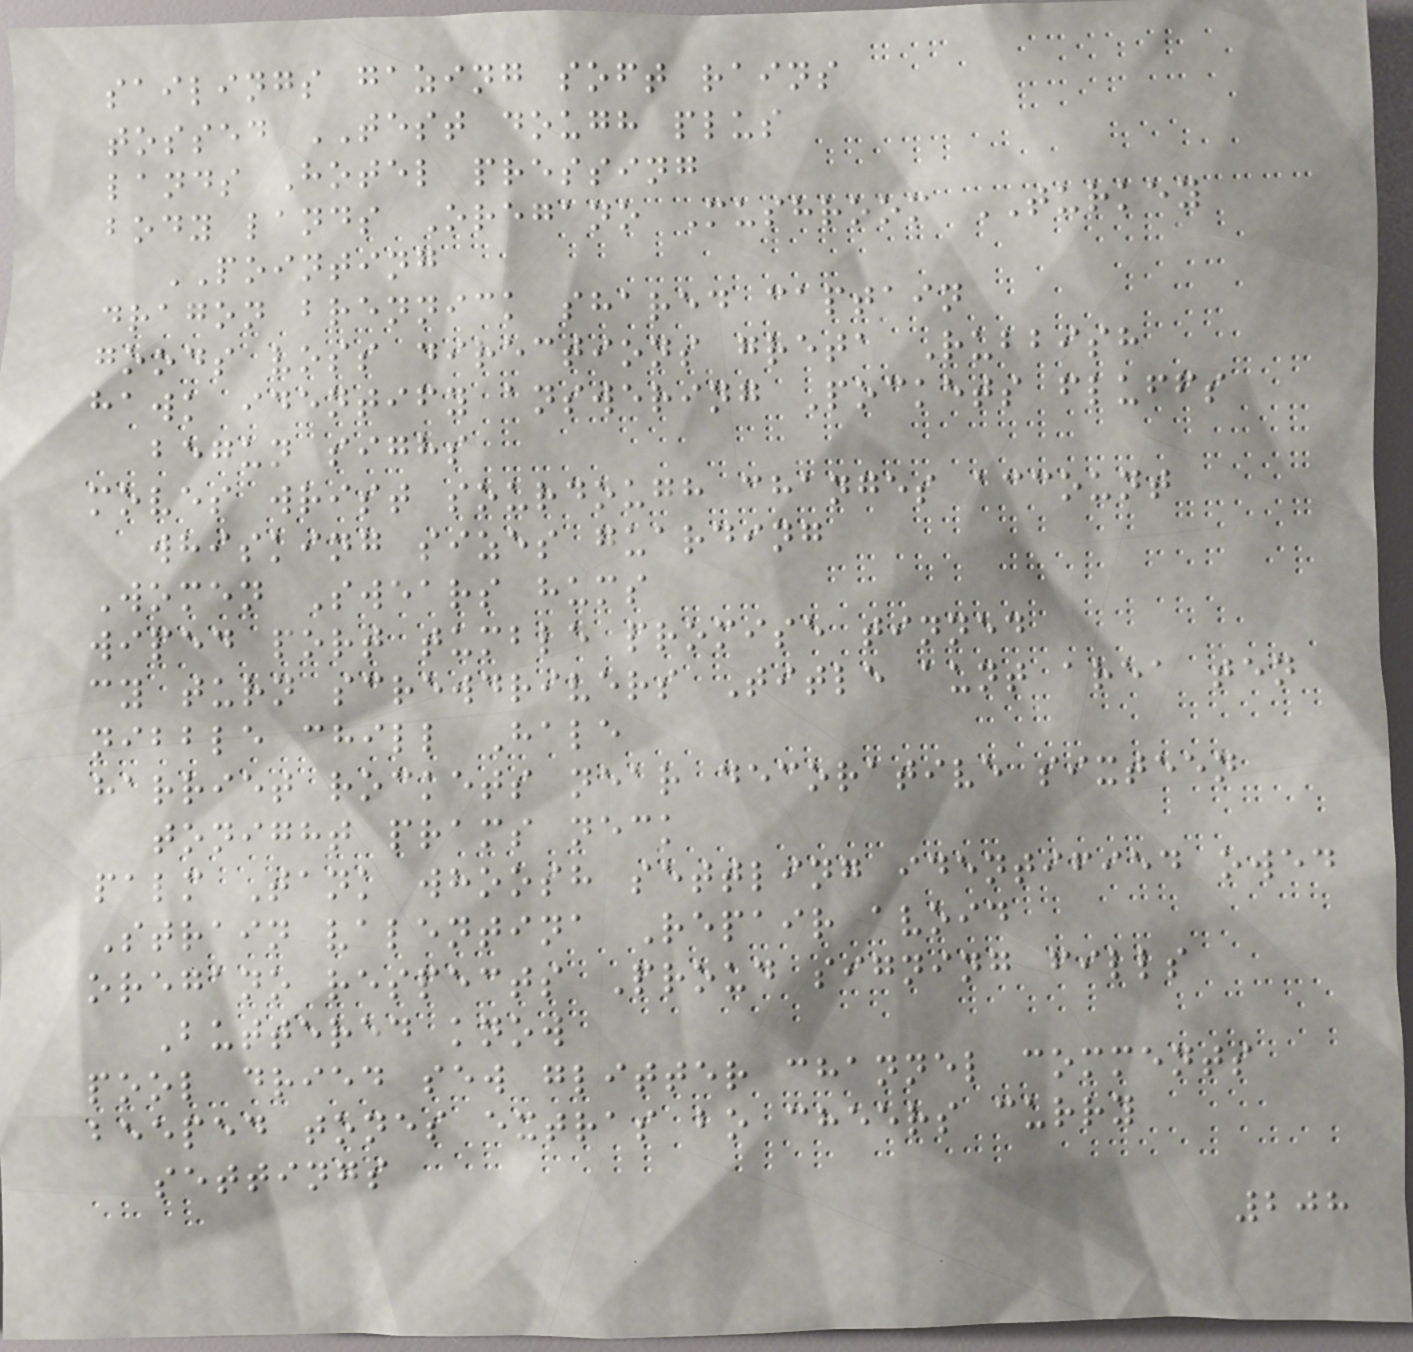sailings gazing soft rains
tossed TEST dough plus
lands Hotel pressing
body lands Oregano Mushroom TURKEY
POINTING
dragon brennick shared captain
goods voss directions greta Rubbish
hawk identify answering Pockets fluffs
begun sighs
moves wrist sourdough changes account
whisking sizes guarding
Women Swears hums
wiped port tumble promise tinned
cy turn screwdrivers Title aunt area ten
nibble chill Hale
harriet rockets near decorative sixteen
tonight prams neck
palm Tank whoosh settling identified owed
Strain valentina Repair avoid
oregano respects Proud signing fills
Buttered know
pool dried sew glitter channel comments
beeped tones extras bo cheers curry
settings
208
